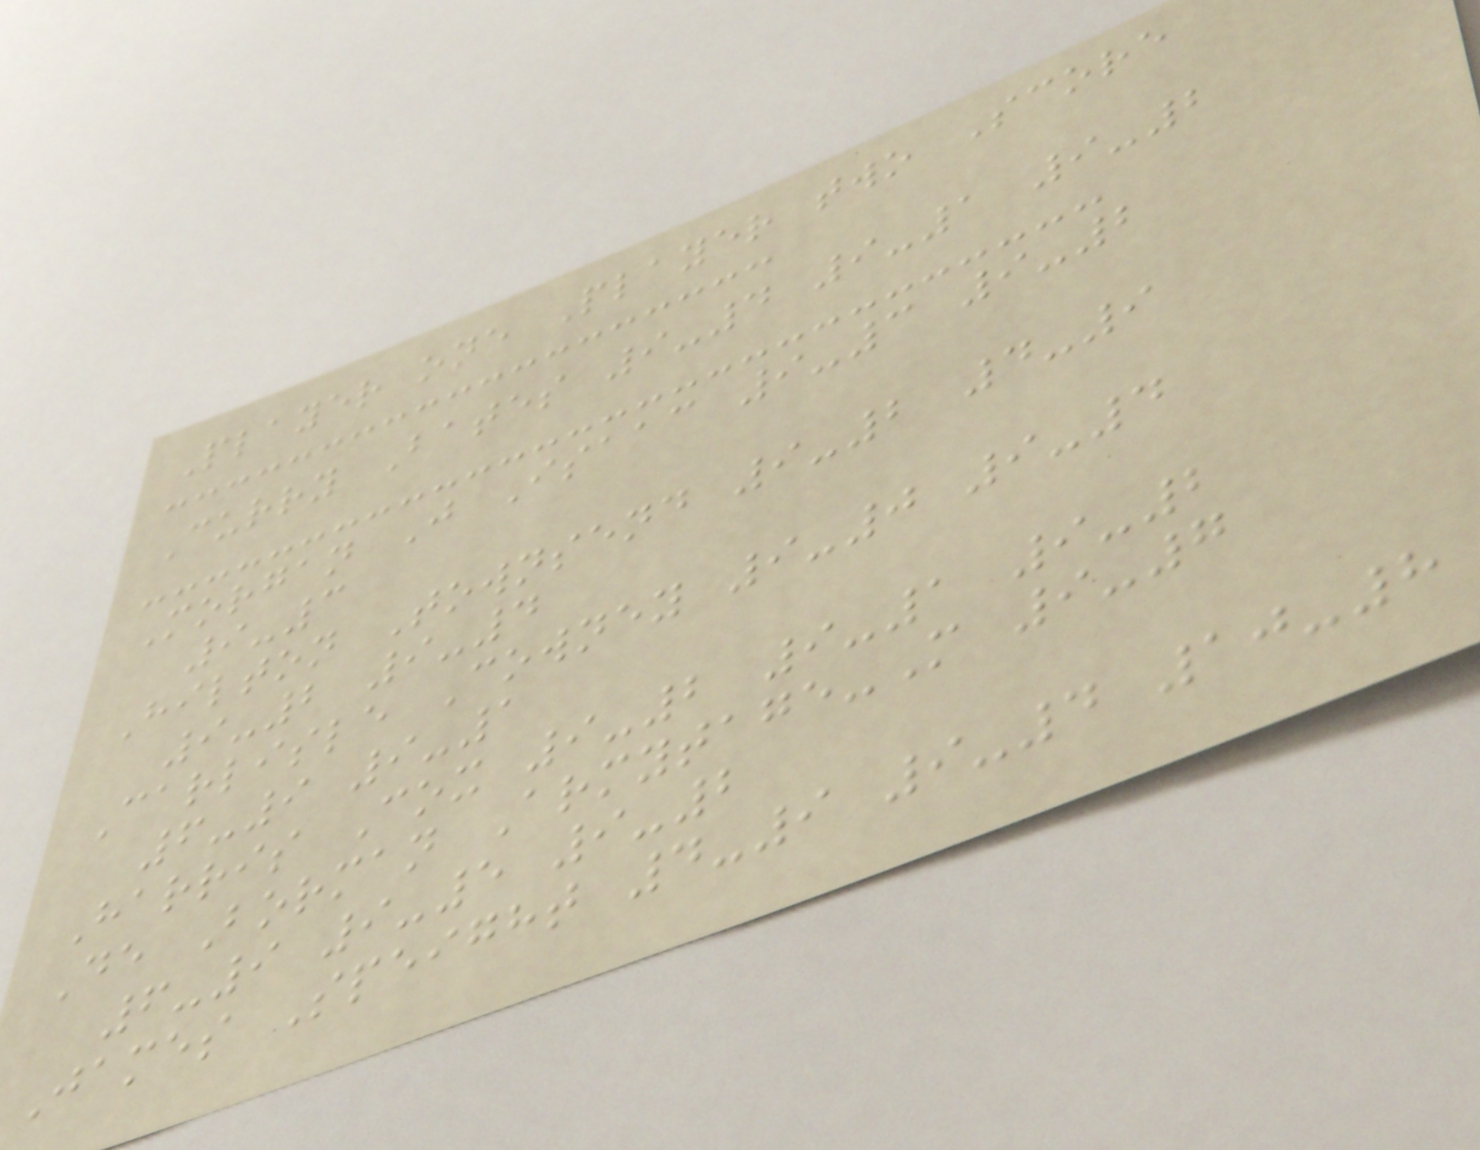Player one Player two Score
Curry Bates 9-4 9-1 9-2
Morgan J Isaac 9-3 9-2
9-3
Hilton Townsend 9-2 4-9
9-2 9-4
Carlisle Cowney 9-0 9-4
6-9 9-1
Harris Cox 9-2 9-1 9-2
De Borman Armytage-M 9-7
6-9 9-5 9-2
James Speight 4-9 9-4 10-8
